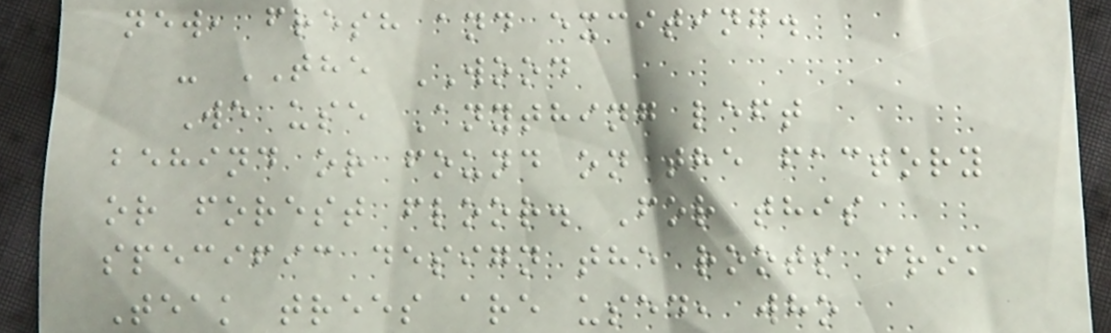new, fresh and exciting.
- THE WOOD
We use Anything left
behind or found on the factory
or forest floor. For this
specific design the roots from
Teak trees are used, who
